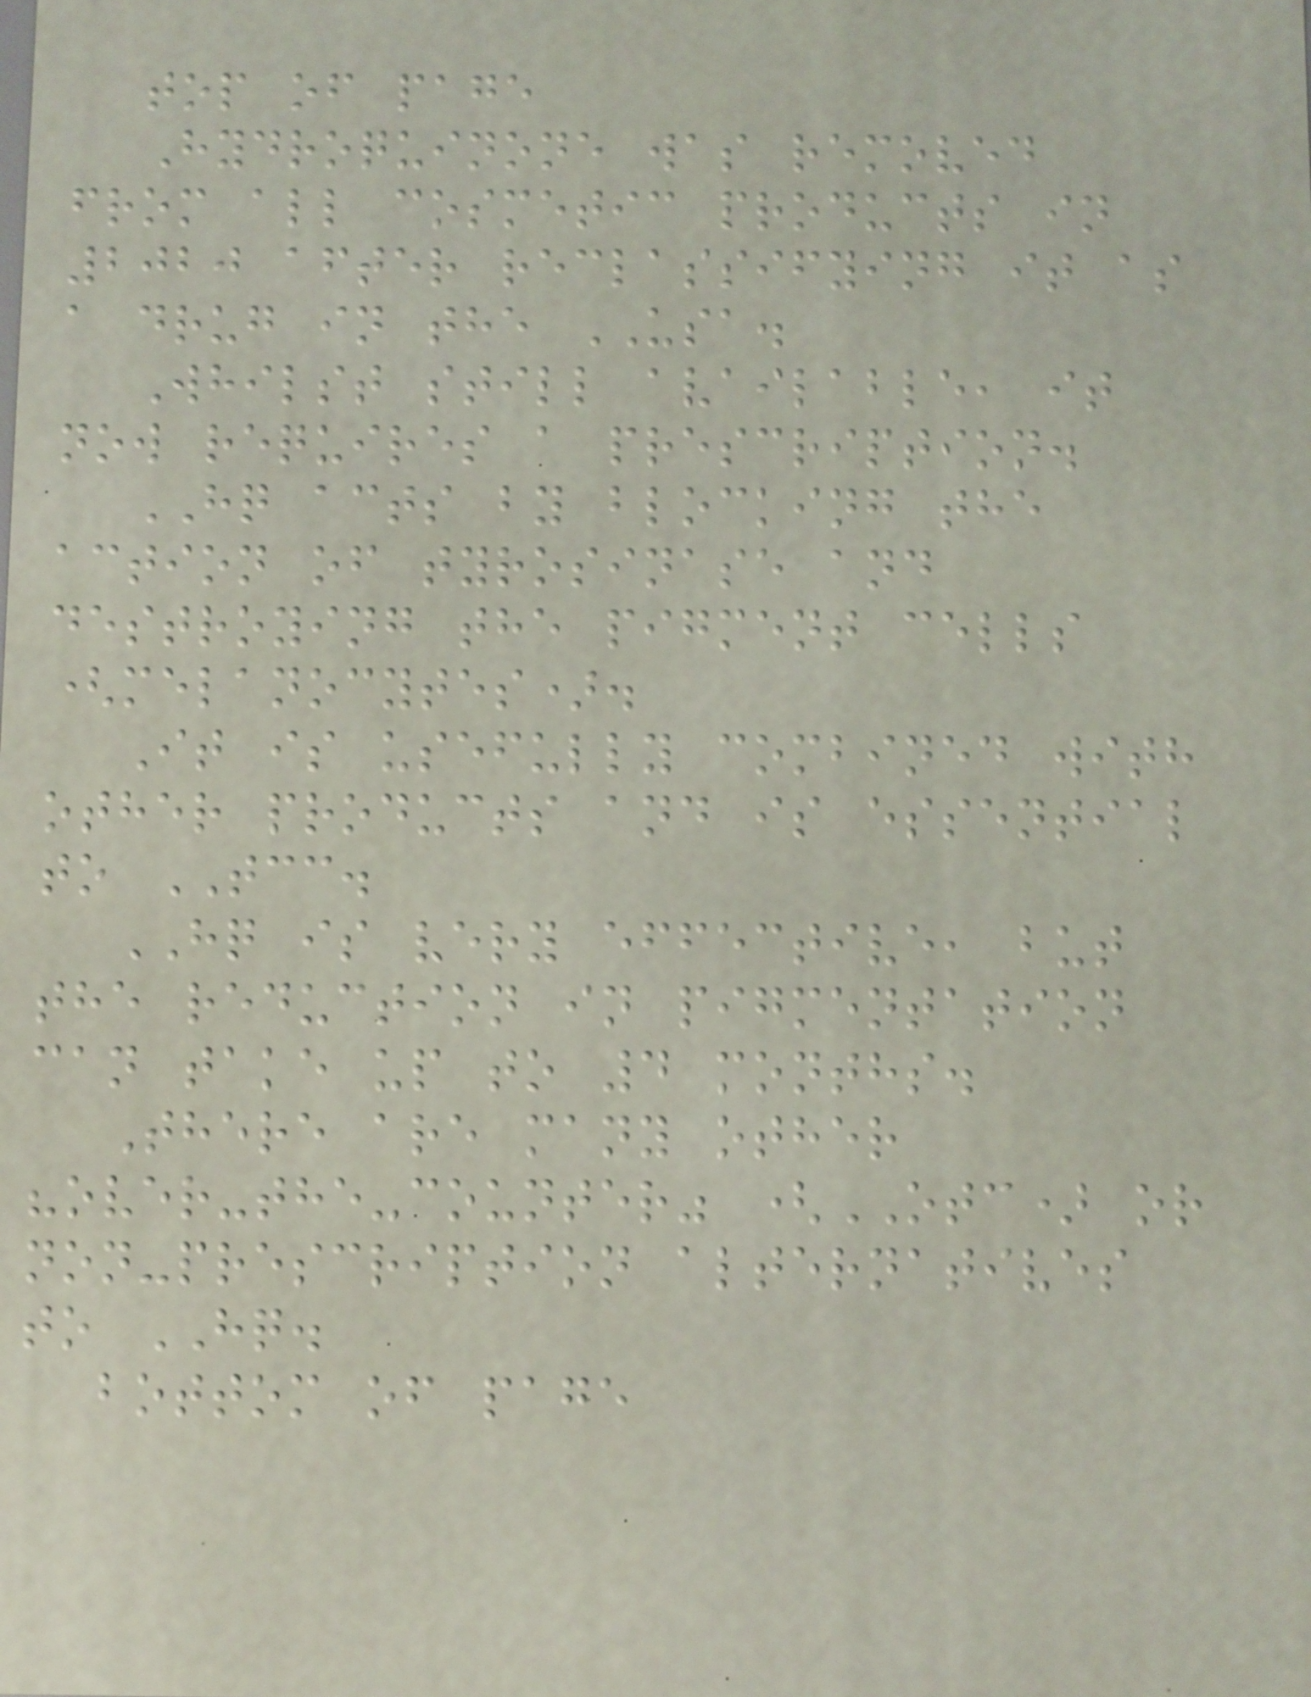top of page
Hydroquinone was removed
from all cosmetic products in
2020 after reclassifying it as
a drug in the USA.
Whilst still available, it
now requires a prescription.
HQ acts by blocking the
action of tyrosinase and
destroying the pigment cells
(melanocytes).
It is usefully combined with
other products and is essential
to TCC.
HQ is very effective, but
the reduction in pigmentation
can take up to 4 months.
There are many other
"over-the-counter" (OTC) or
non-prescription alternatives
to HQ.
bottom of page
